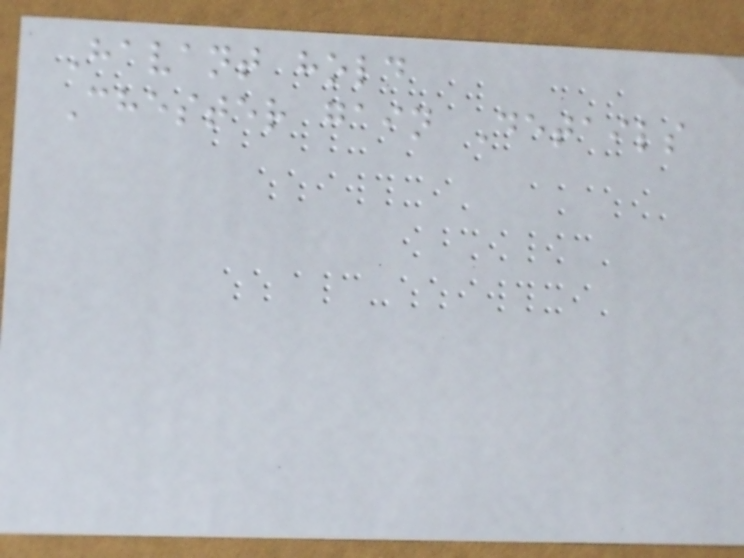Havant hold
Chester gain Details
